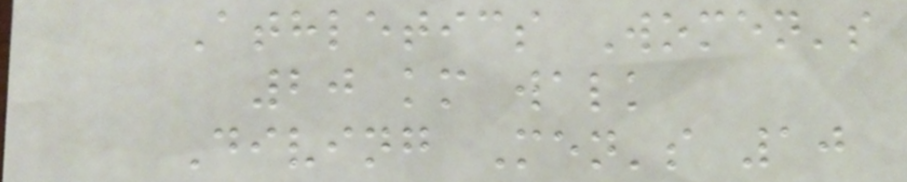Athletics Women's
20 km walk
Diving Men's 10
